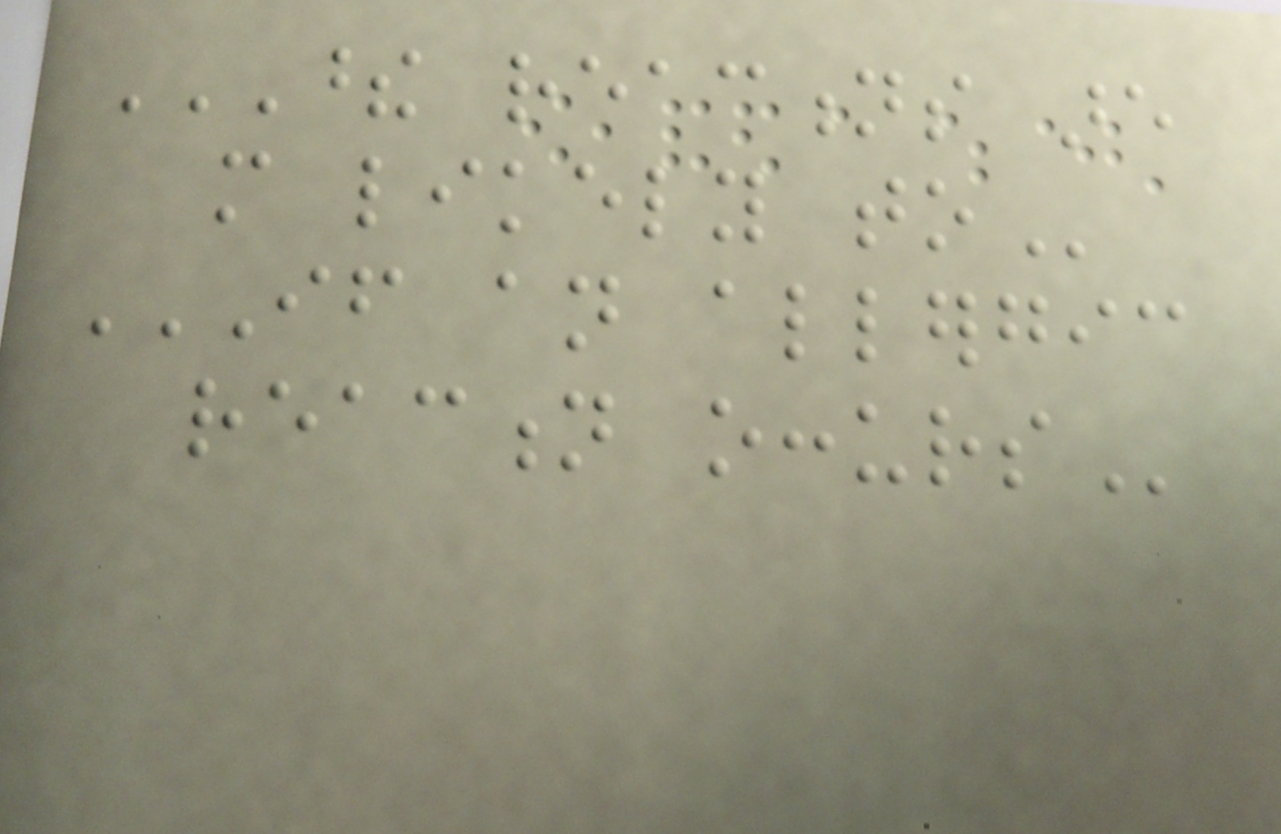THESE REACTIONS ARE
MORE LIKELY TO
IF AN ALLERGIC
REACTION OCCURS
